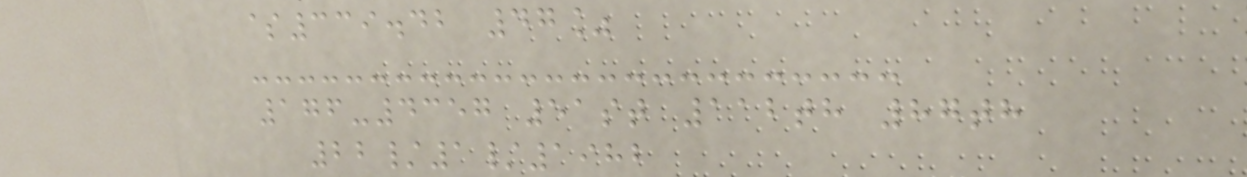$339.42 47%
176-4357 51st 112th 87th
22/1/1982
